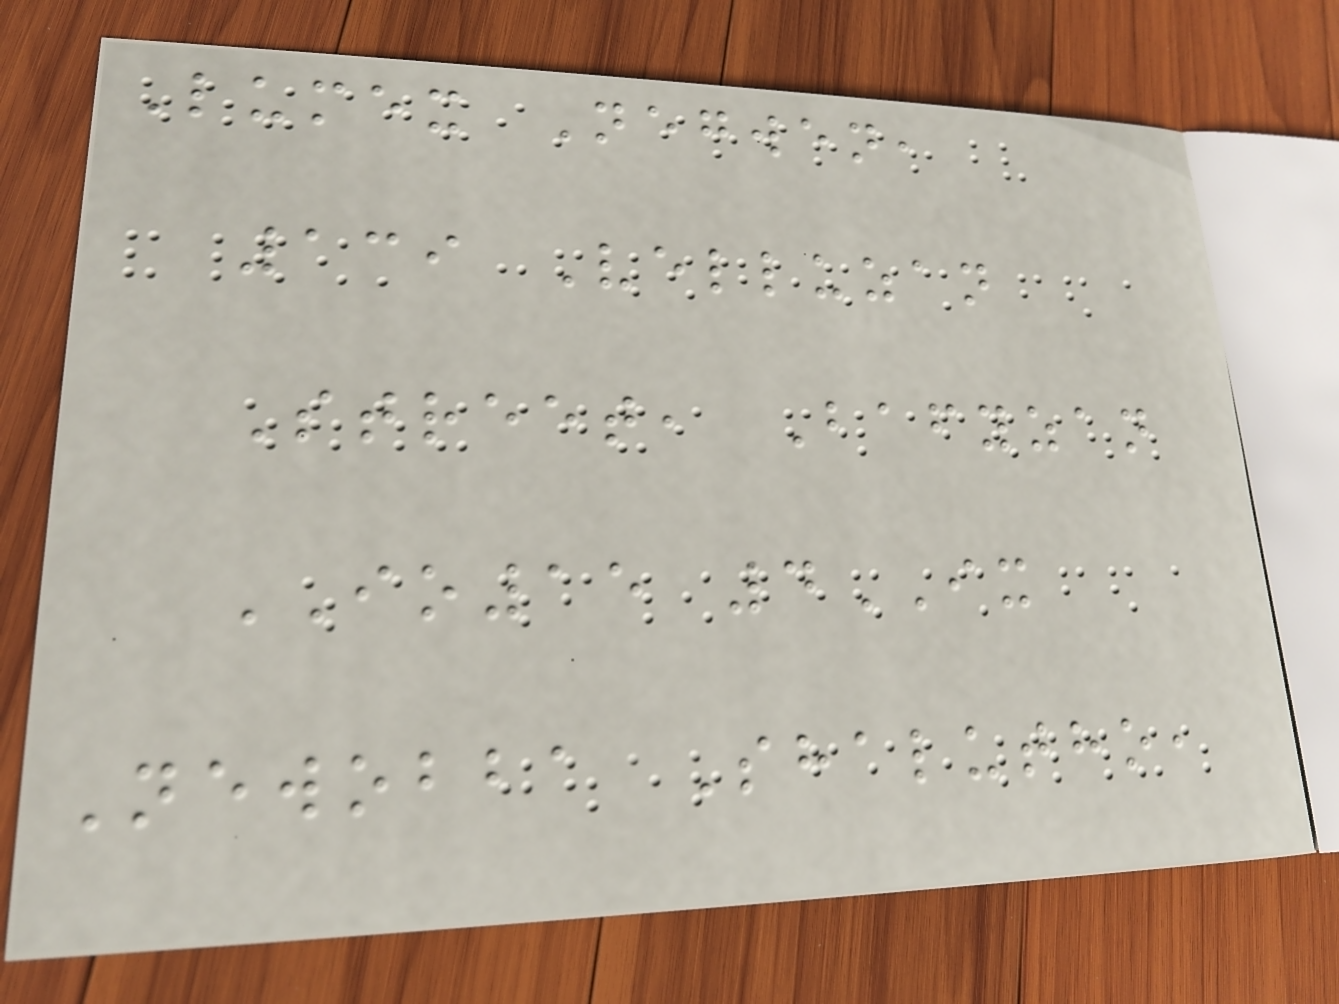Lumex Negwen,
139 Velluzan
Street, Bafyzan
IO15 4IX
Newobba Shalutho,
